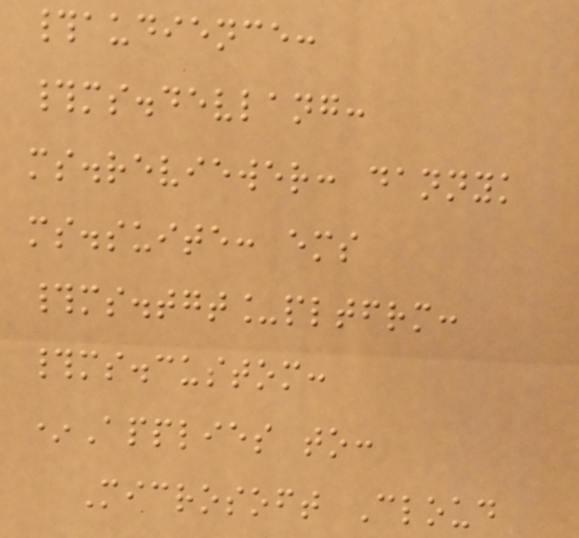#audience:
#ms.devlang:
ms.reviewer: dannyk
ms.suite: ems
#ms.tgt_pltfrm:
#ms.custom:
*Applies to:
Microsoft Cloud
